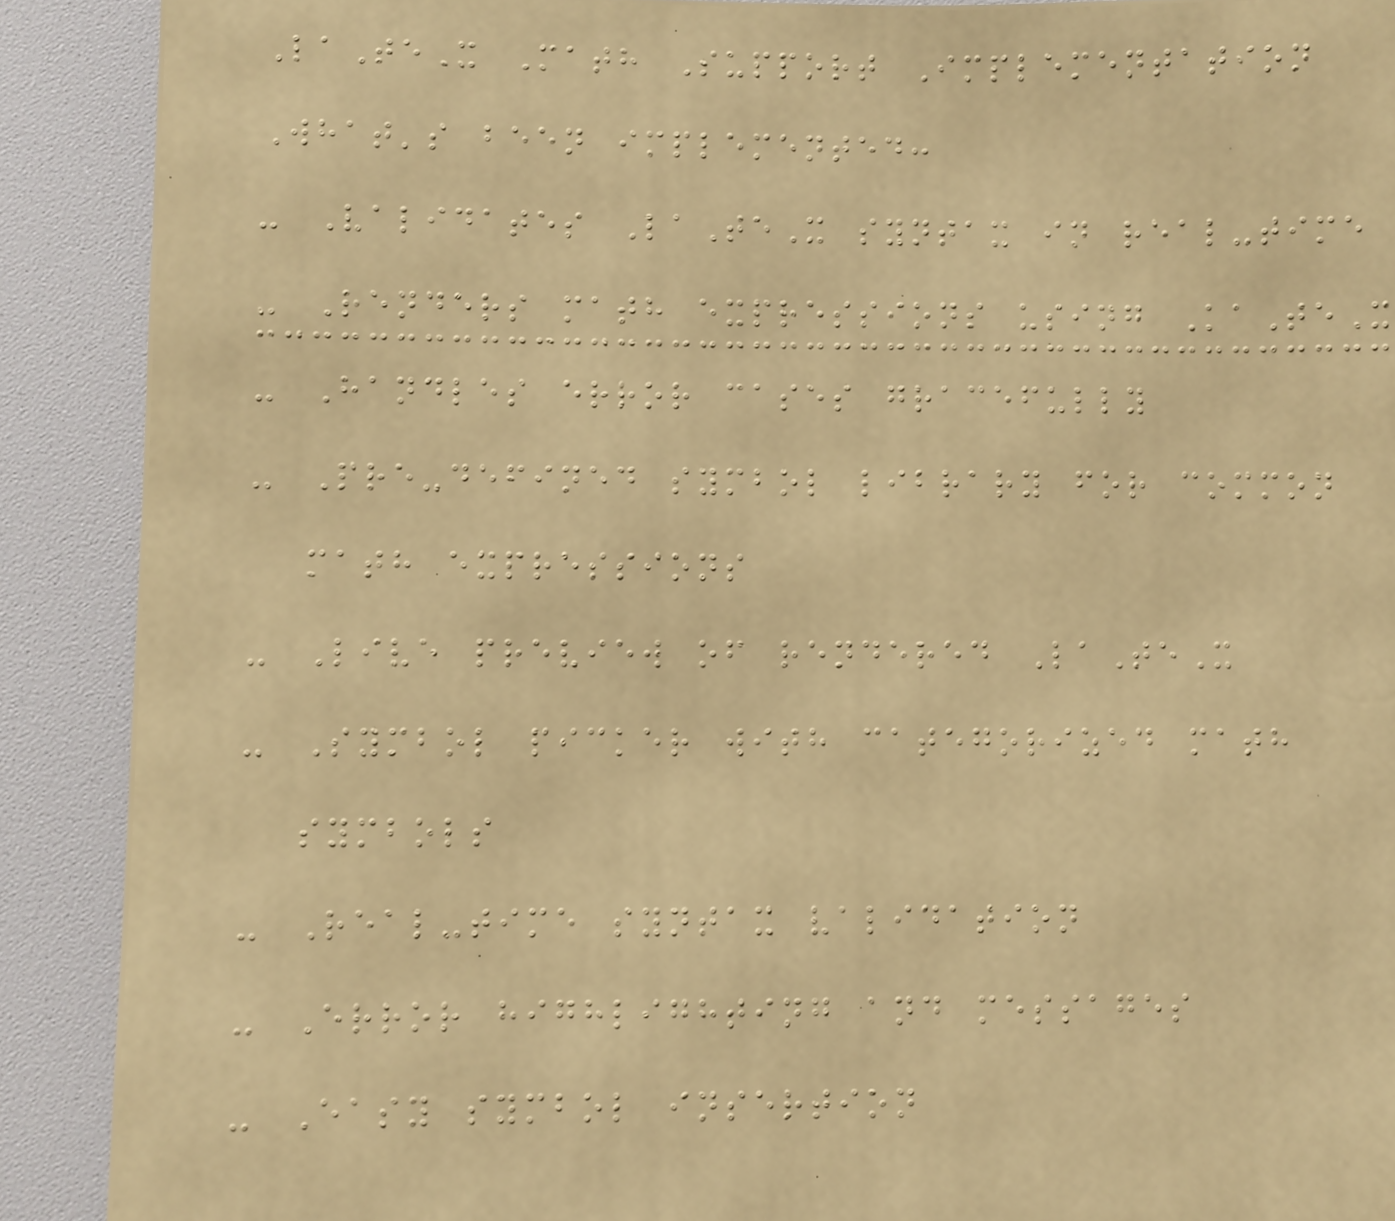LaTeX Math Support Implementation
What's been implemented:
- Validates LaTeX syntax in real-time
- Renders math expressions using KaTeX
- Handles error cases gracefully
- Pre-defined symbol library for common
math expressions
- Live preview of rendered LaTeX
- Symbol picker with categorized math
symbols
- Real-time syntax validation
- Error highlighting and messages
- Easy symbol insertion
